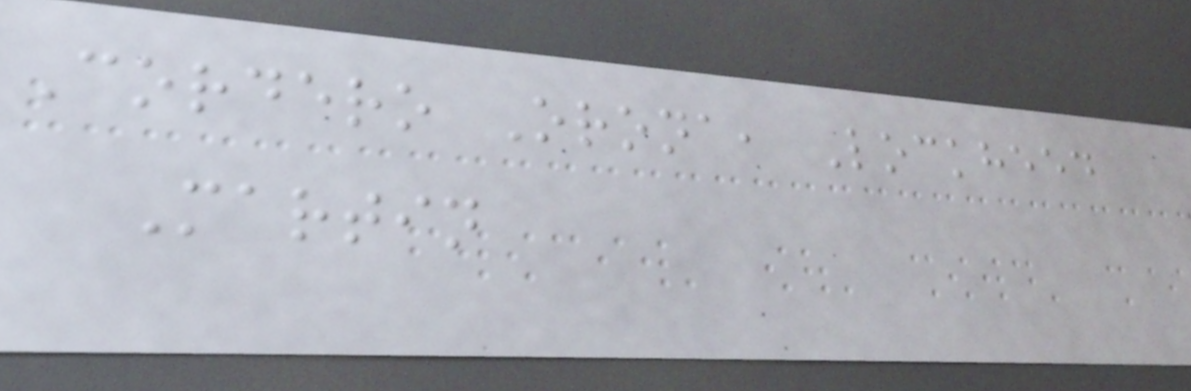Cordero Orona, Lockheed
Martin
